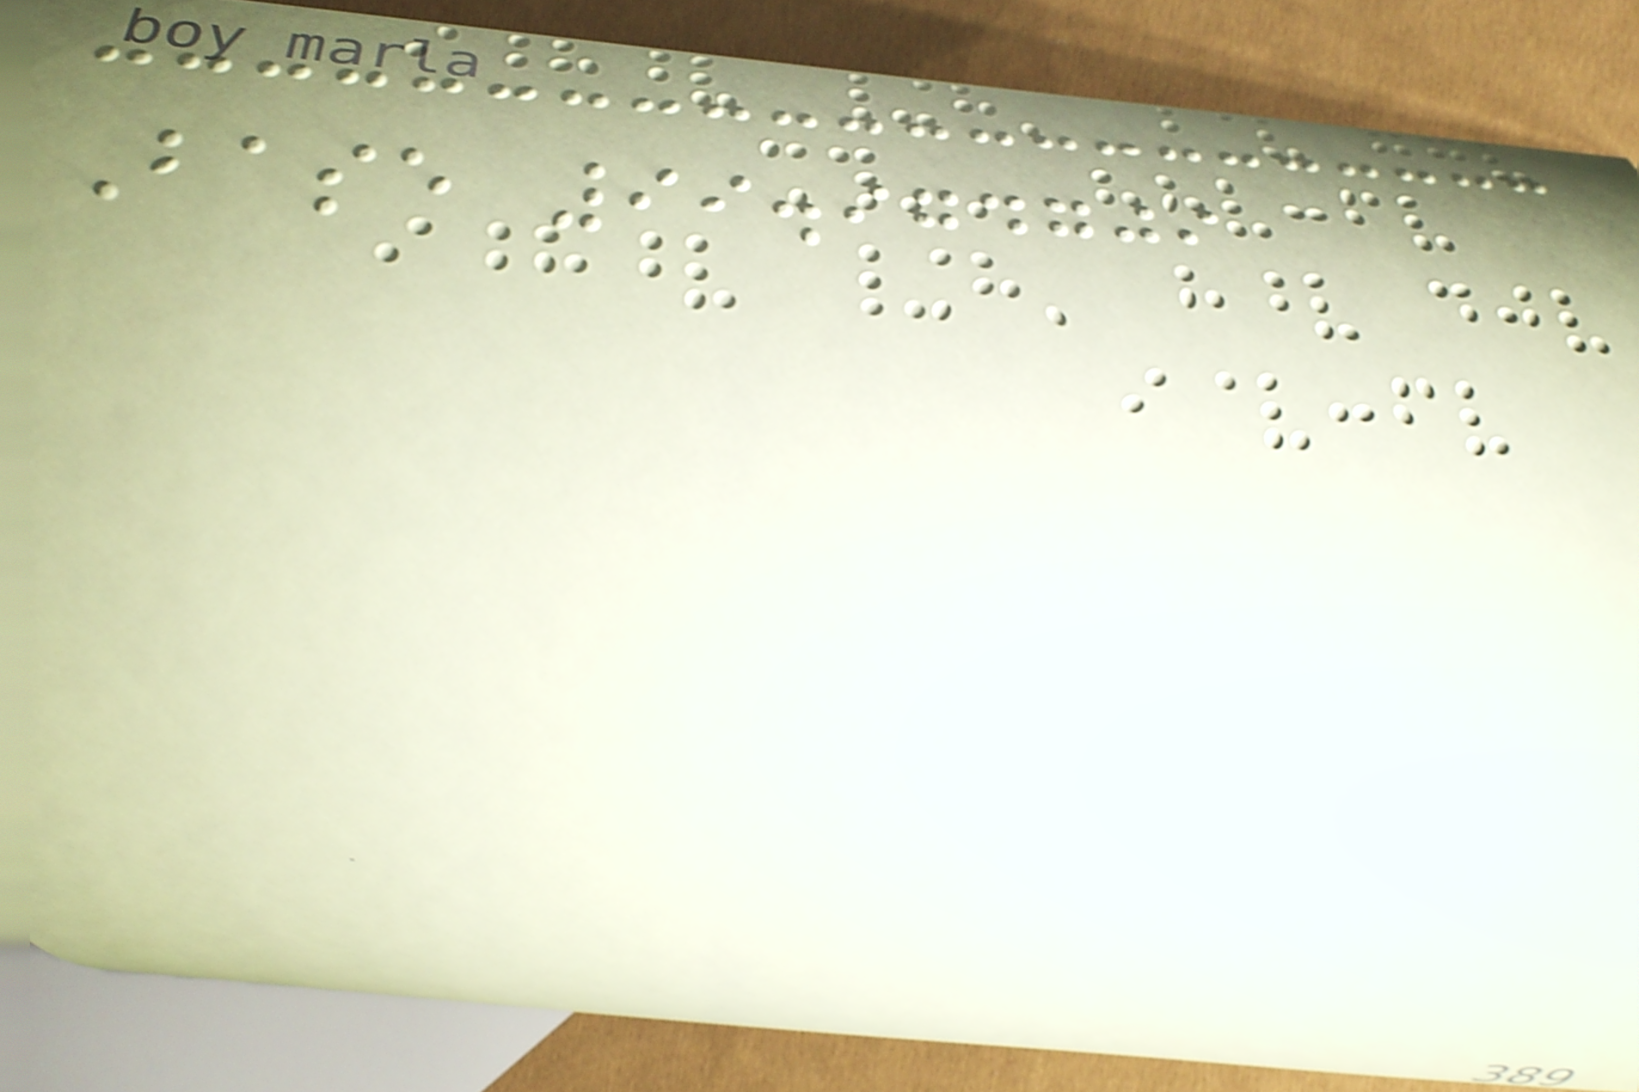Base 99.974709
